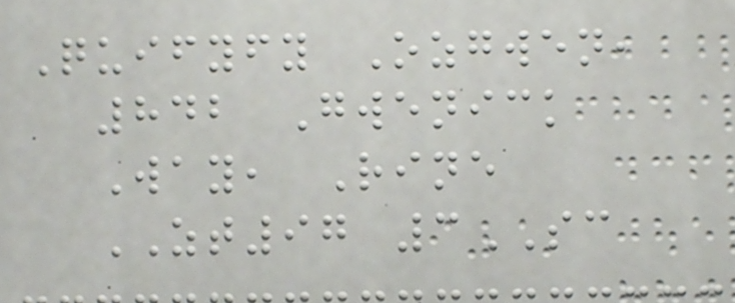Quifyfy Ozgwen,
842 Gwenick
Way, Rine
ZT97 3SC
